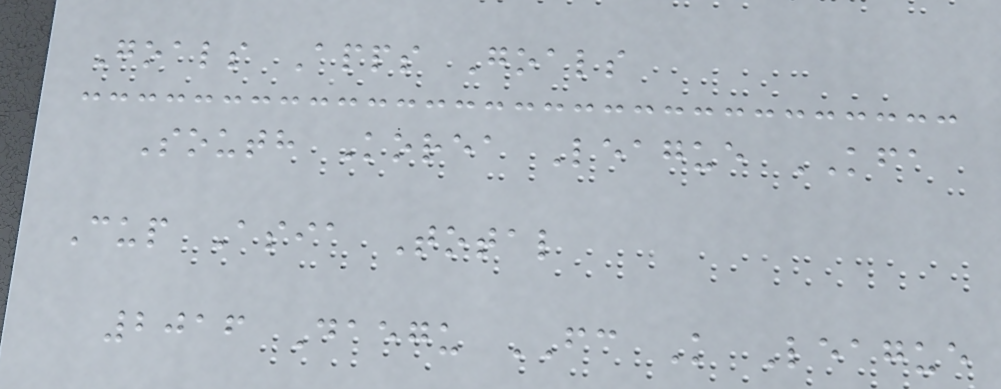Goals Apps Goals
South Korea League KFA
Cup Asia Total
2016 Daegu FC K League
